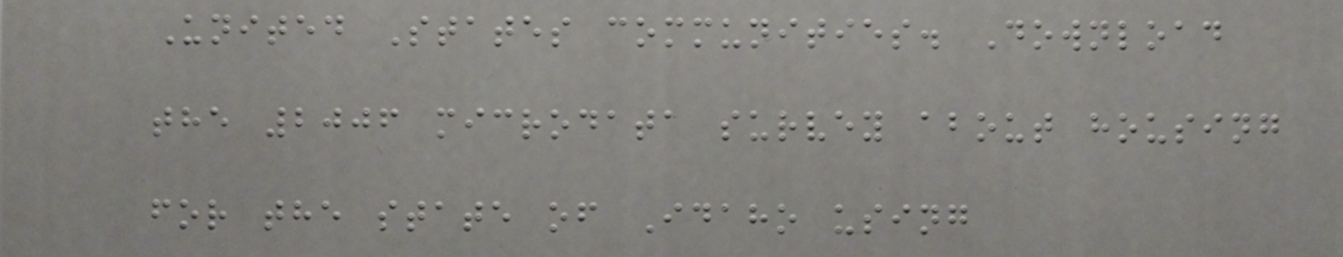United States communities. Download
the 2006 microdata survey about housing
for the state of Idaho using
